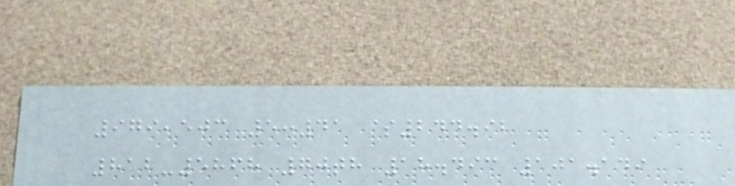979,503 5:41 $244.92
812-5868 70th 18.493 101.149
